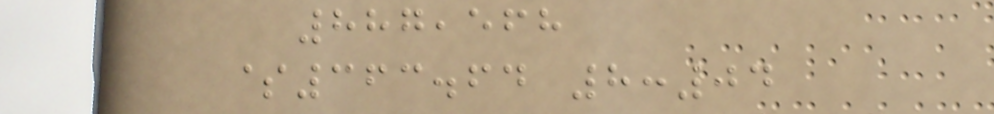887,568
$363.64 8:04
